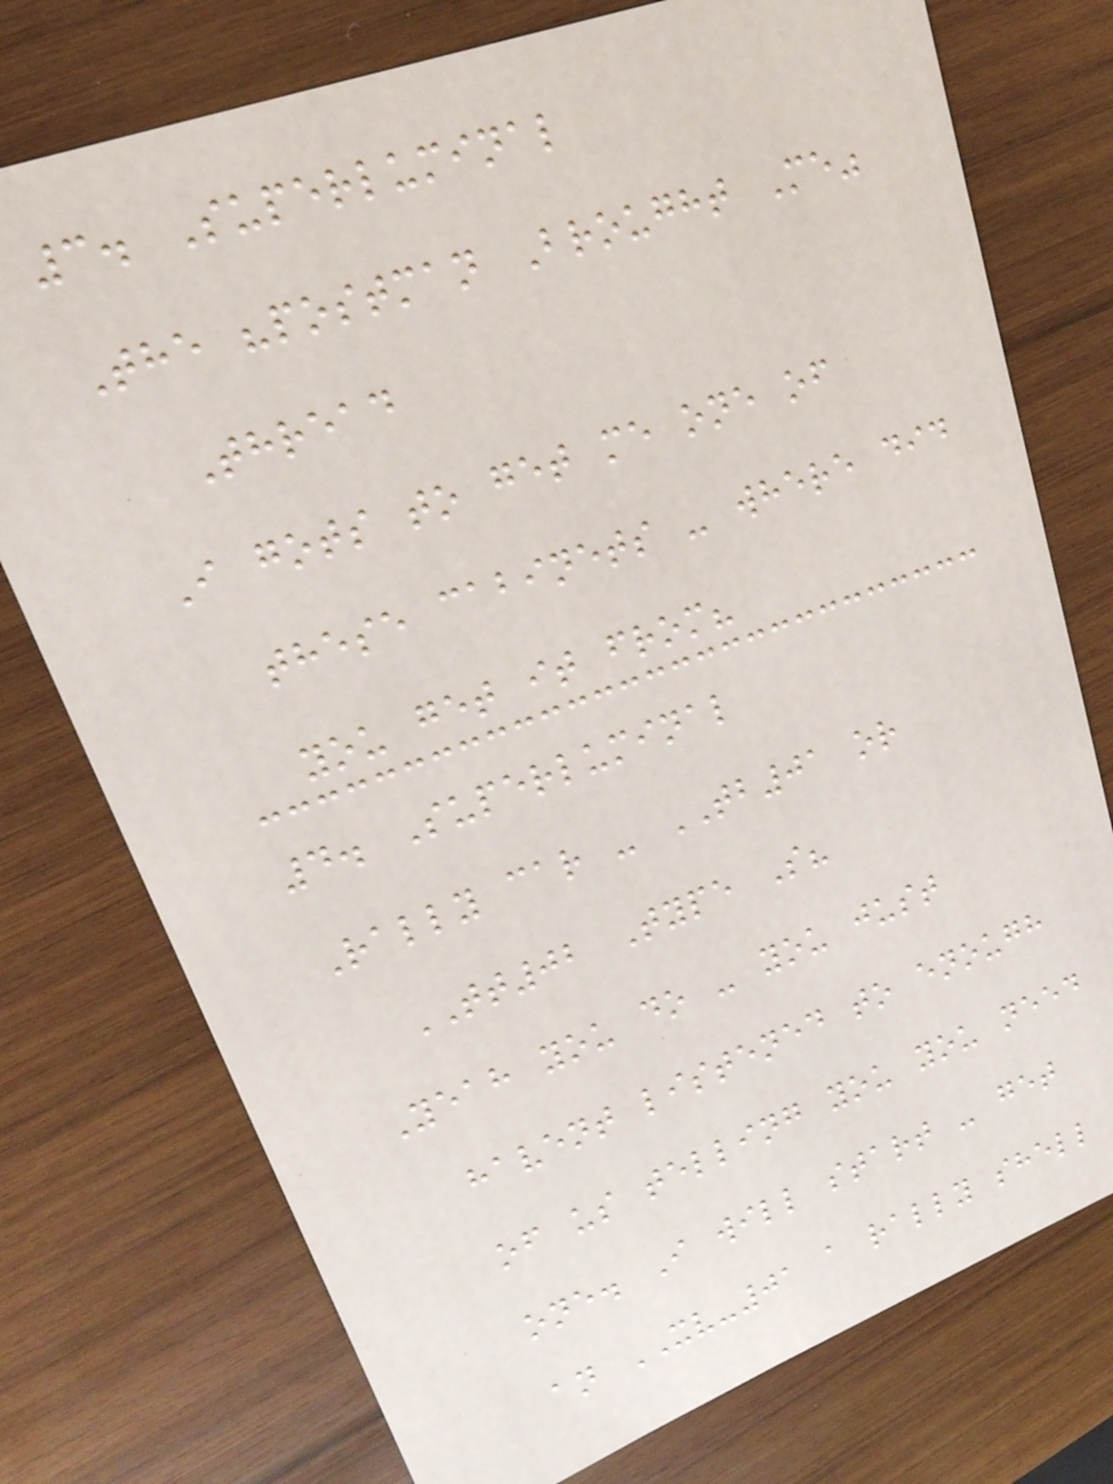3. Superluminal
The "postman Brought Me"
Thread
I gots to get me one of
these cabinets - where did
you get it from?
4. Superluminal
Rally car - TB01 or
TT02 Type S?
Yeah you do - you just
havent listened to enough
of us telling you you need
one. I will start - get
an XV-01 a rally shell
